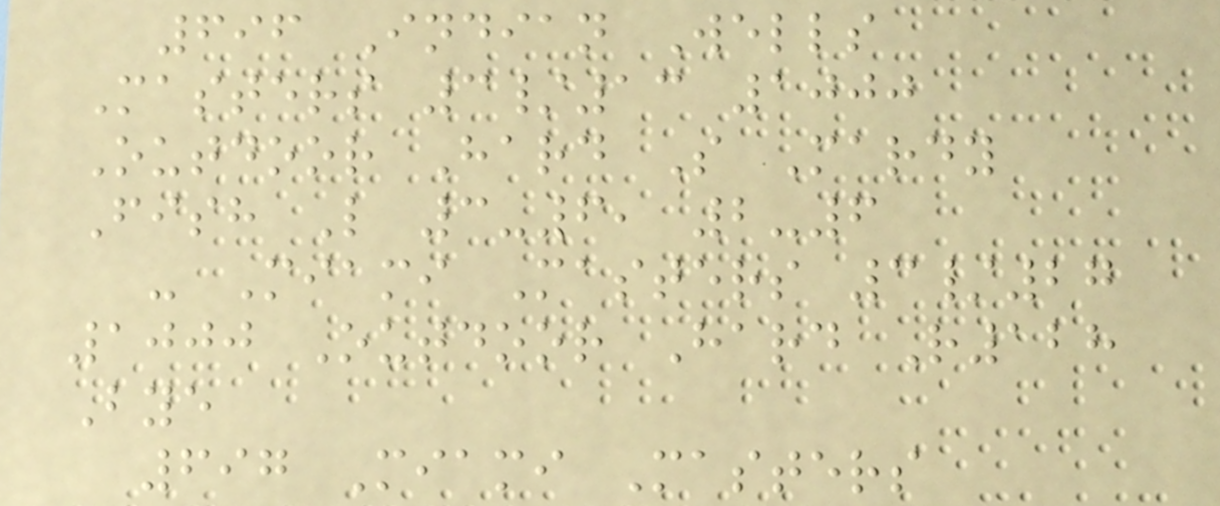696 Indian Wells
Masters 3/13 1000
Outdoor Hard S Mardy
Fish L 3-6, 2-6
- Miami Masters 3/27
1000 Outdoor Hard R128
Bye
697 Miami Masters
